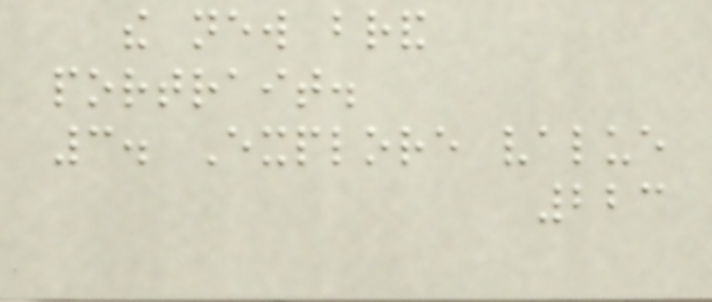the new brand
portrait.
3. Explore value
223
